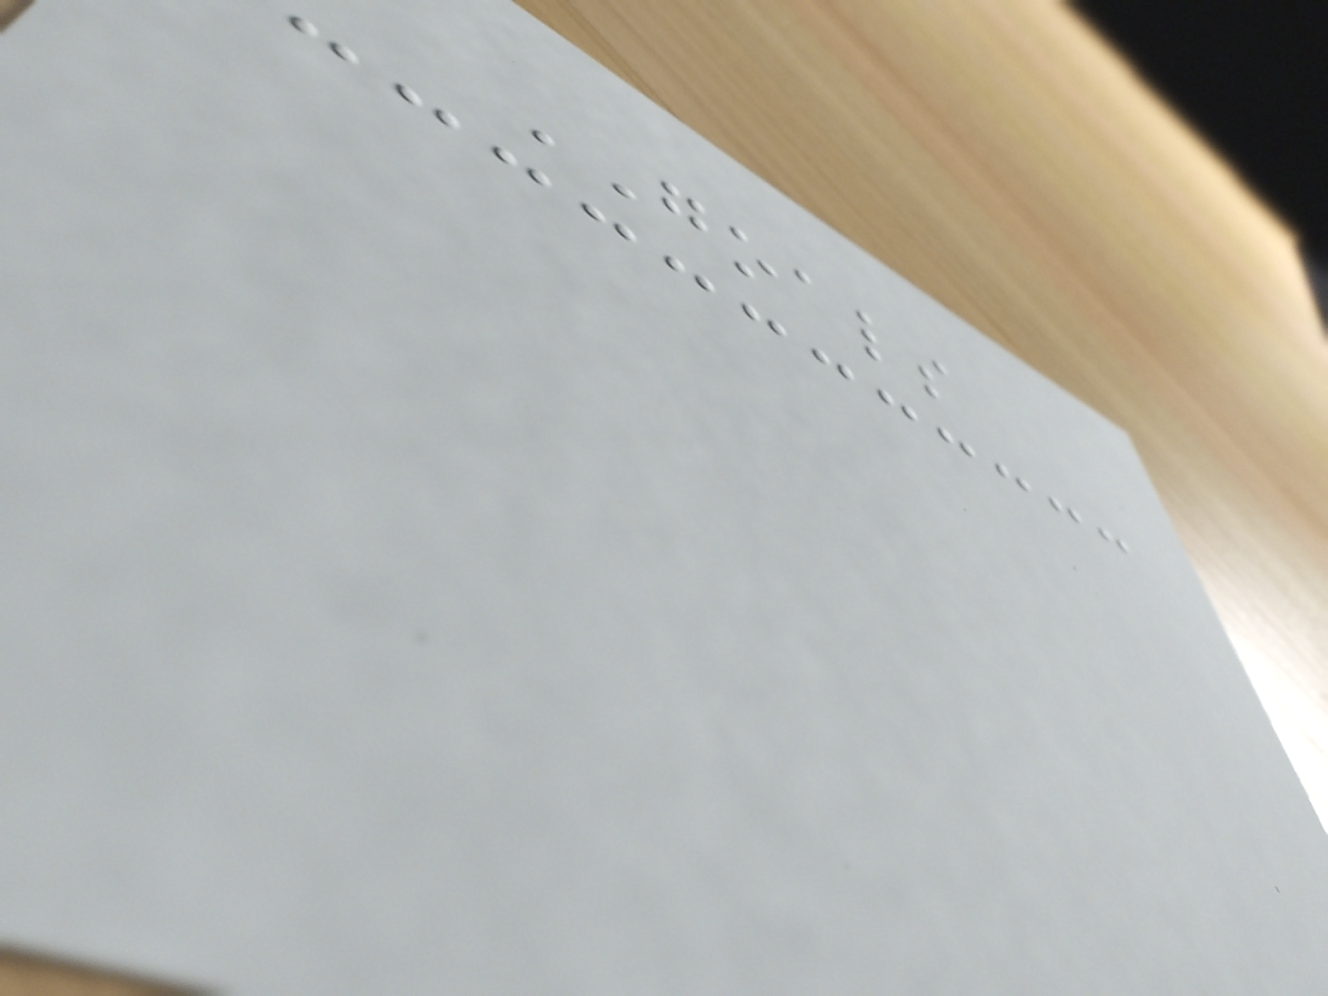GOALS
